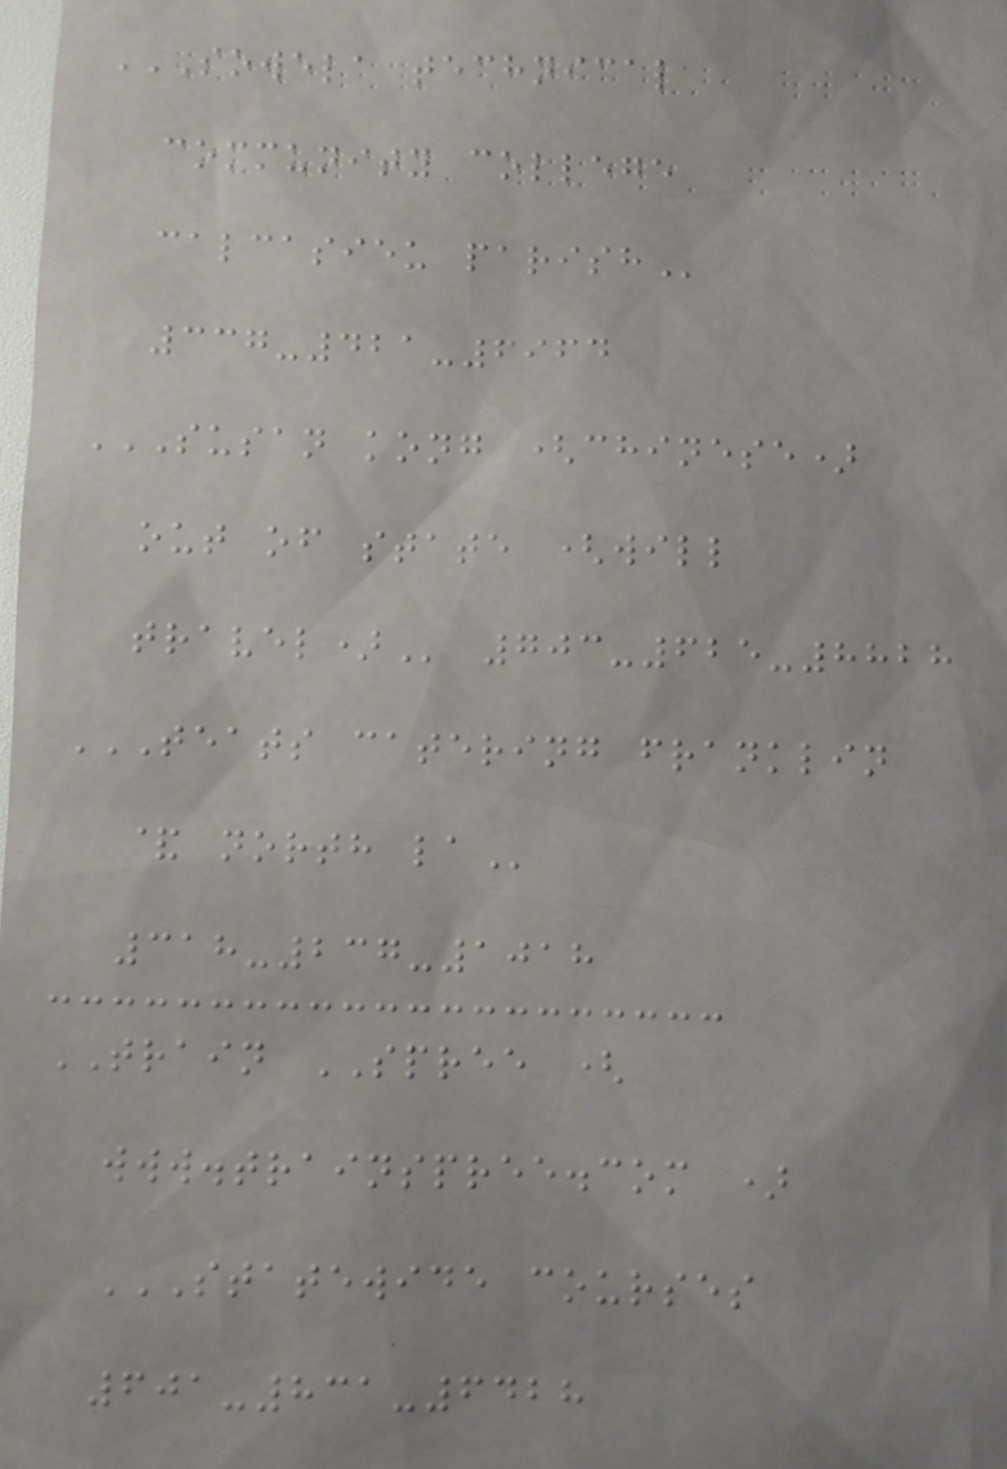SOWELA TECHNICAL
COMMUNITY COLLEGE
CALCASIEU PARISH
337-421-6964
SUSAN KONG (CHINESE)
OUT OF STATE (WILL
TRAVEL) 703-625-8828
TEATS CATERING FRANKLIN
& NORTH LA
318-237-1018
TRAIN SPREE (
www.trainspree.com )
STATEWIDE COURSES
601-831-6428
